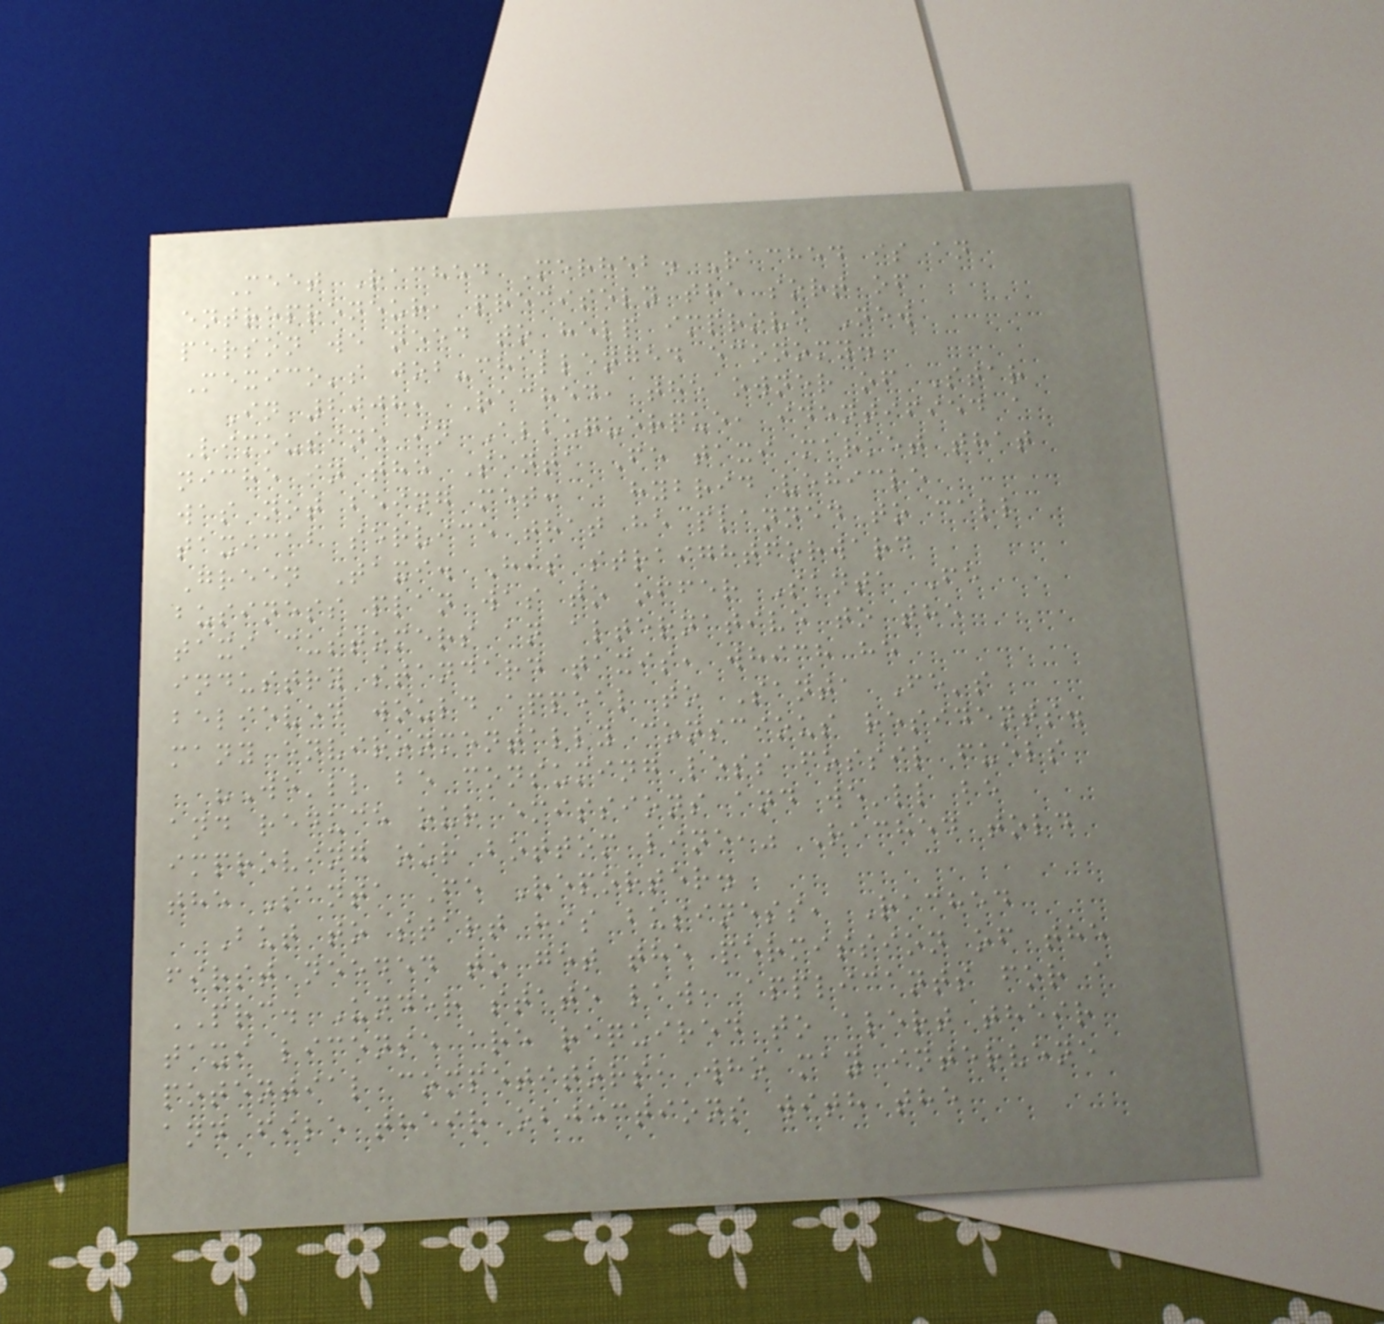Meet Rached Merheb. Rached is an
entrepreneur, precisely the sort of
person we need to help improve New
Mexico's job-challenged economy.
In 2008, Rached, the owner of Star
Limousine in Albuquerque, identified a
niche in the Santa Fe taxi market that
was not being met: a hybrid vehicle
taxicab service that he planned to call
Green Taxi. His straightforward
business plan was to offer Santa Fe
taxi customers an alternative to the
industry standard taxis, which he
believed would appeal to Santa Fe's
many environmentally conscious residents.
"We'll be consuming less fossil fuels
and reduce our emissions and we'll be
improving our bottom line," Rached told
the Santa Fe Reporter.
But to start his business, Rached
first needed to get the permission of the
PRC. Under state law, applicants for a
taxi license are required to alert their
potential competitors, who may intervene
and file their objections with the
